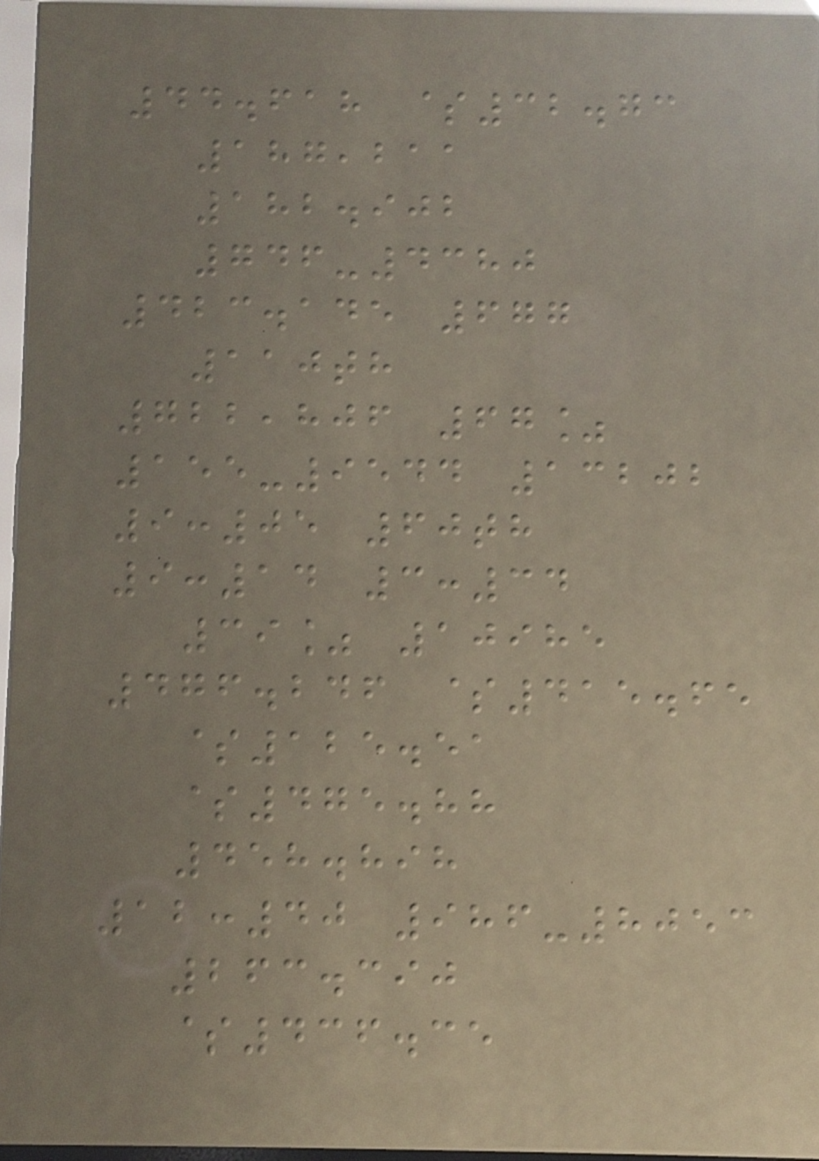44.618 $32.73
187,211
182.902
746-4380
423.145 677
110th
722,806 67%
155-9544 13202
9:05 60th
9:14 3:34
39% 10985
476.246 $415.65
$125.51
$475.88
458.898
12:40 986-8053
263.390
$436.35
